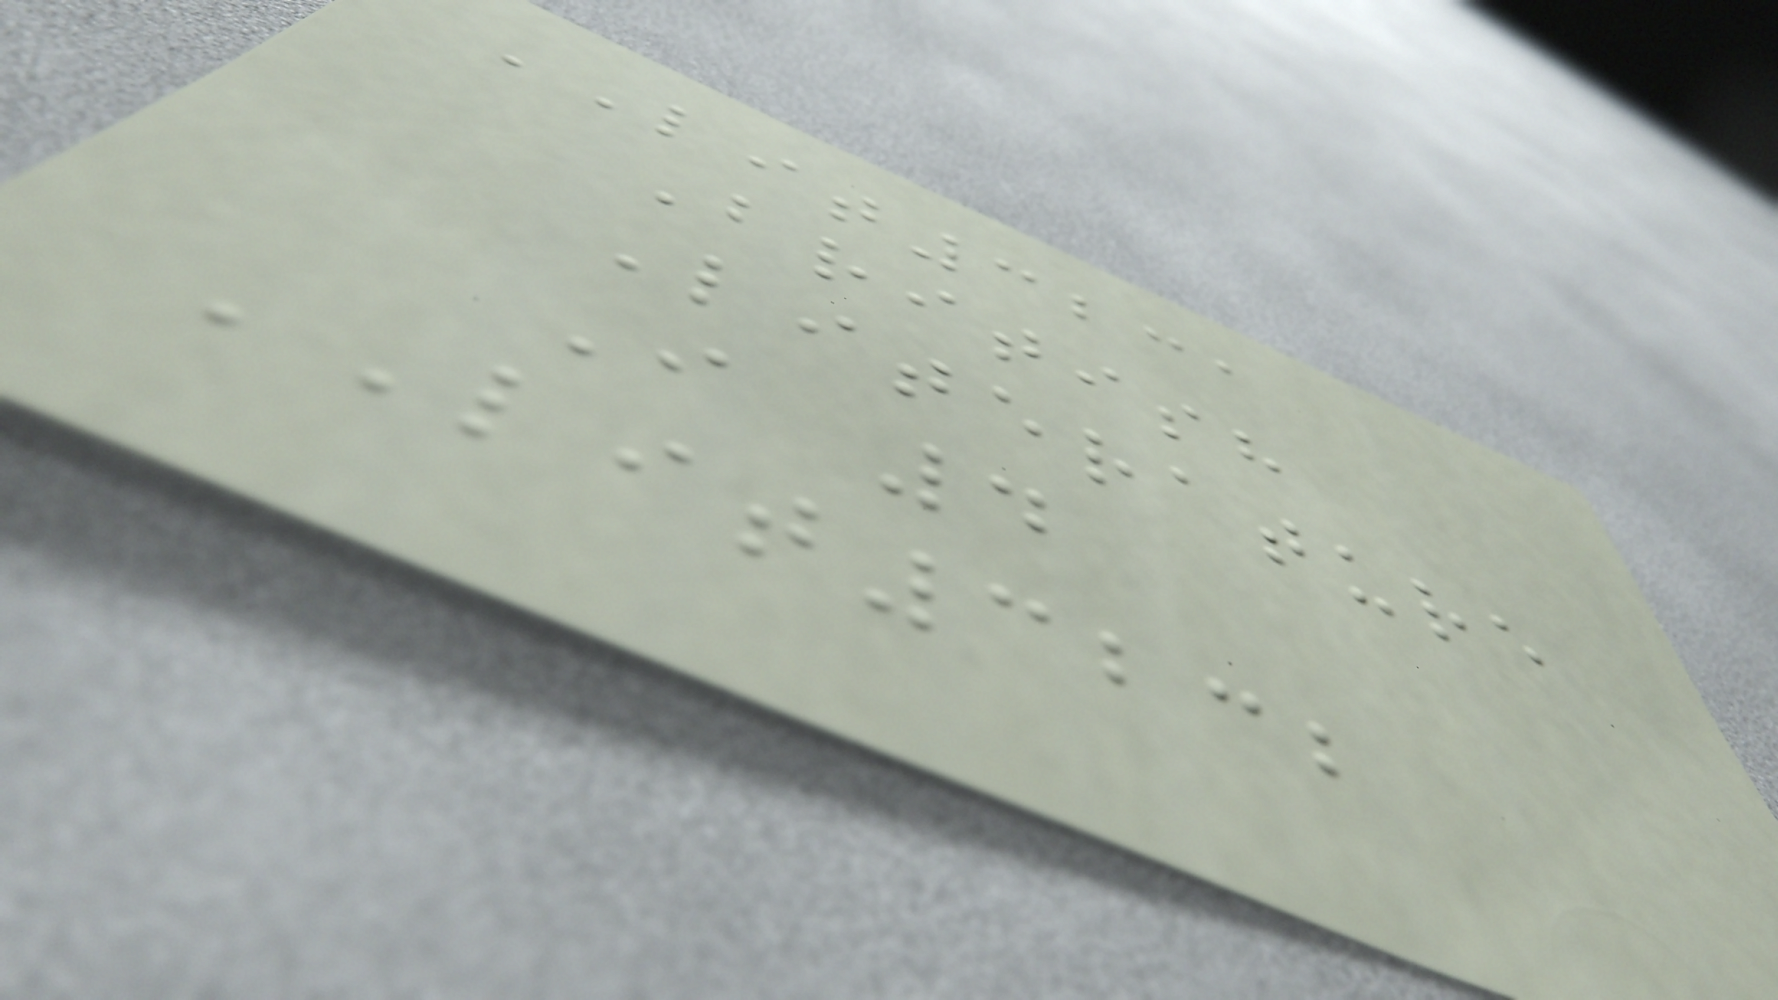LIT3231
British
Literature
I 4
LIT3232
